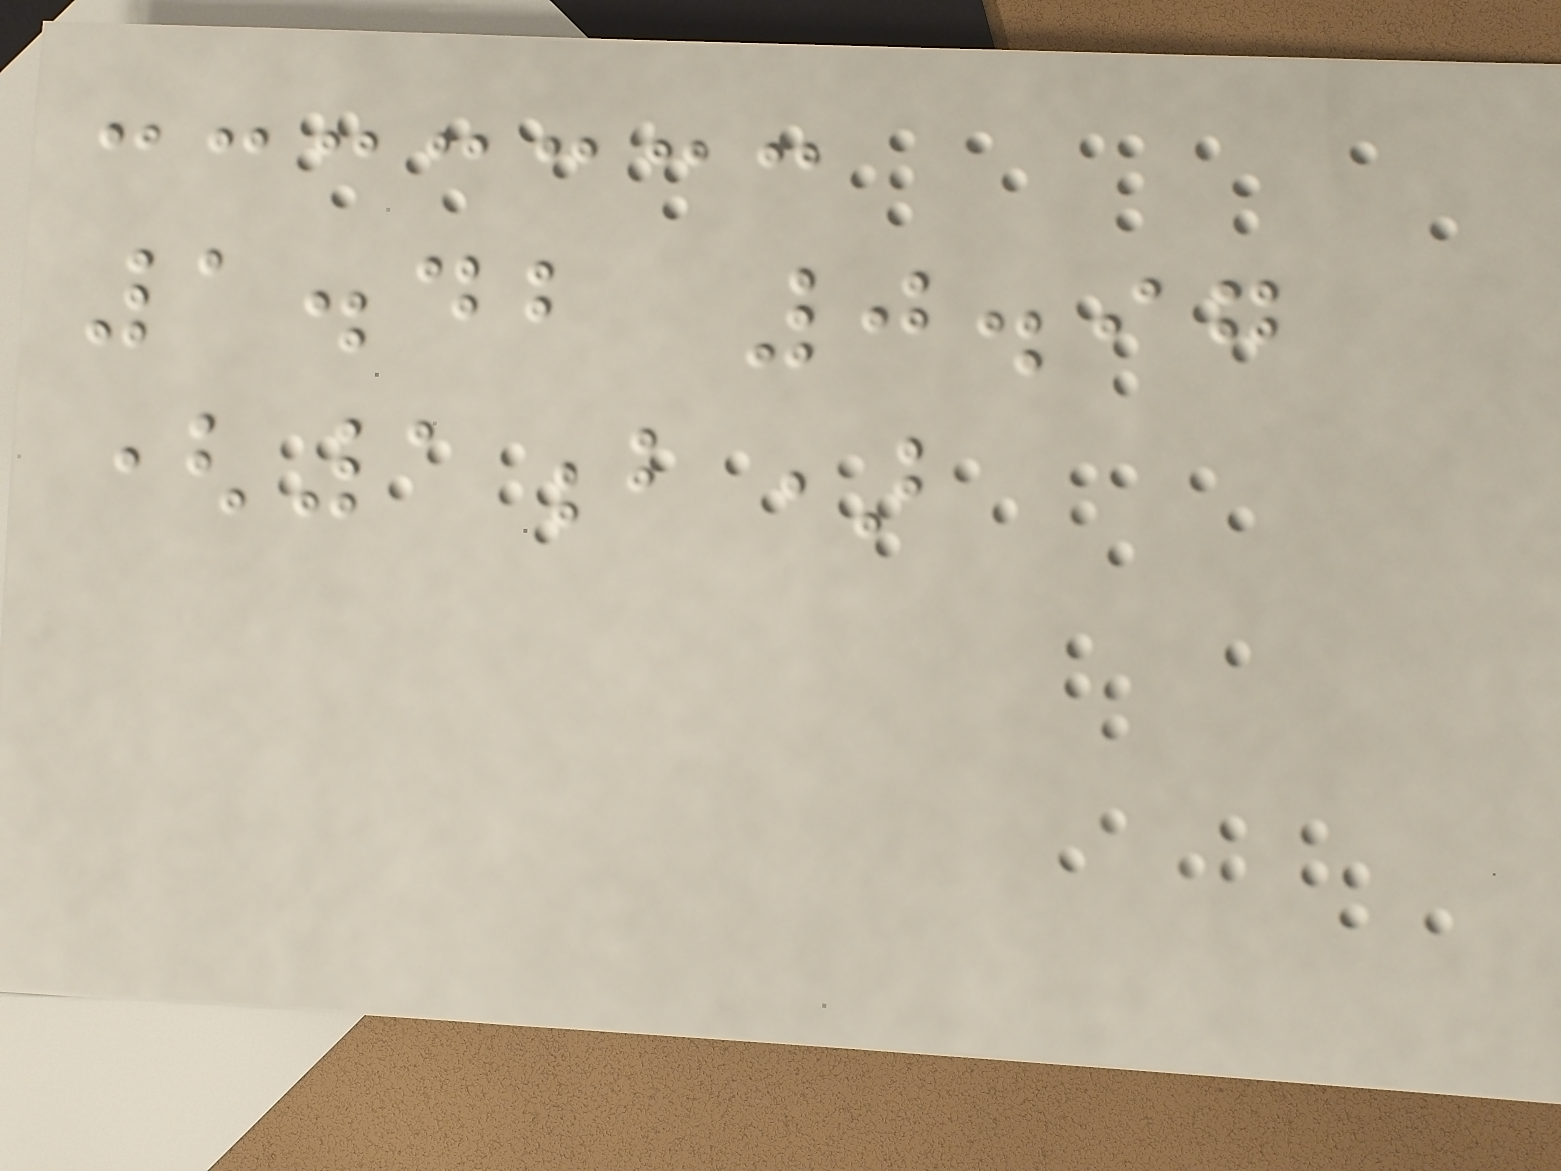1.42 0.97
(1b)
